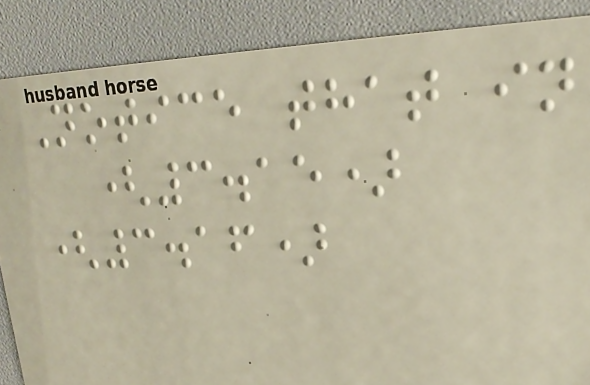Notice that in
(3.15)
(3.16)
